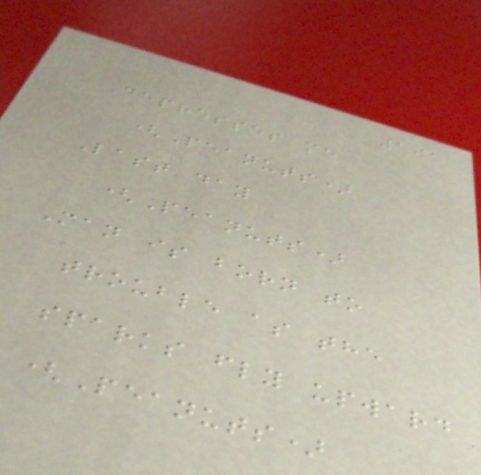191
Depresses me
(Peanuts)
Last day
(Peanuts)
Man is born to
trouble as the
sparks fly upward
(Peanuts)
